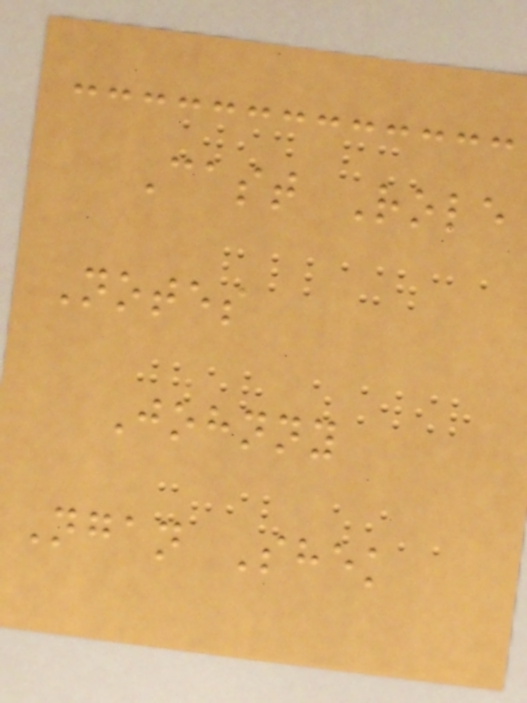Cast Role
Notes
Johnny
Ngan Shek
